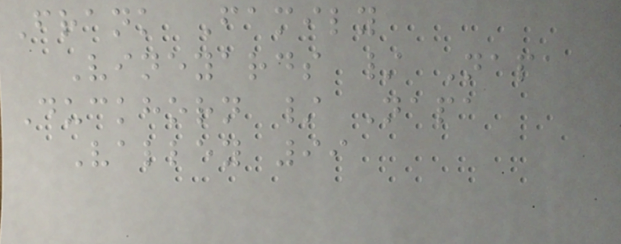Frank Family
Vineyards / Napa
Duckhorn / Napa
Valley 99
